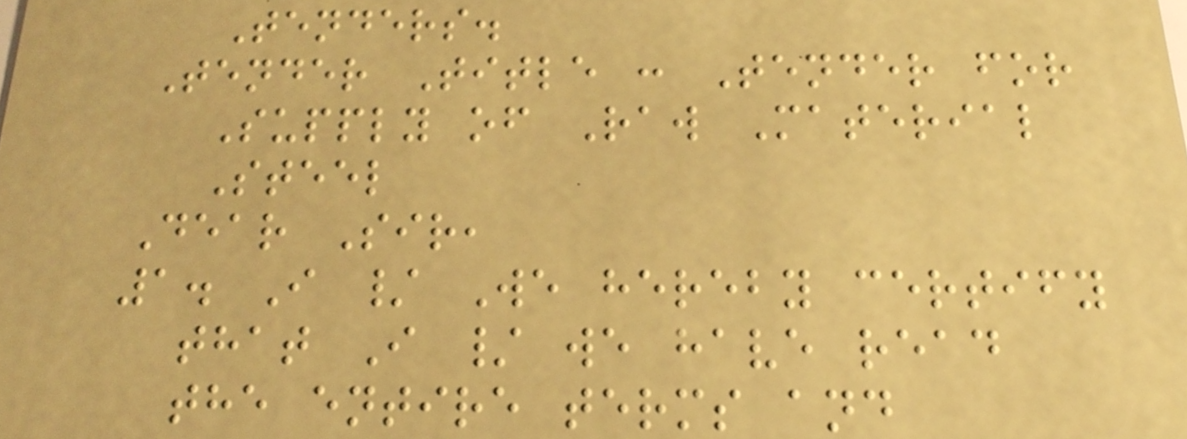Tenders.
Tender Title : Tender for
Supply of Raw Material
Steel
Dear Sir,
1. I / We hereby certify
that I / we have read
the entire terms and
